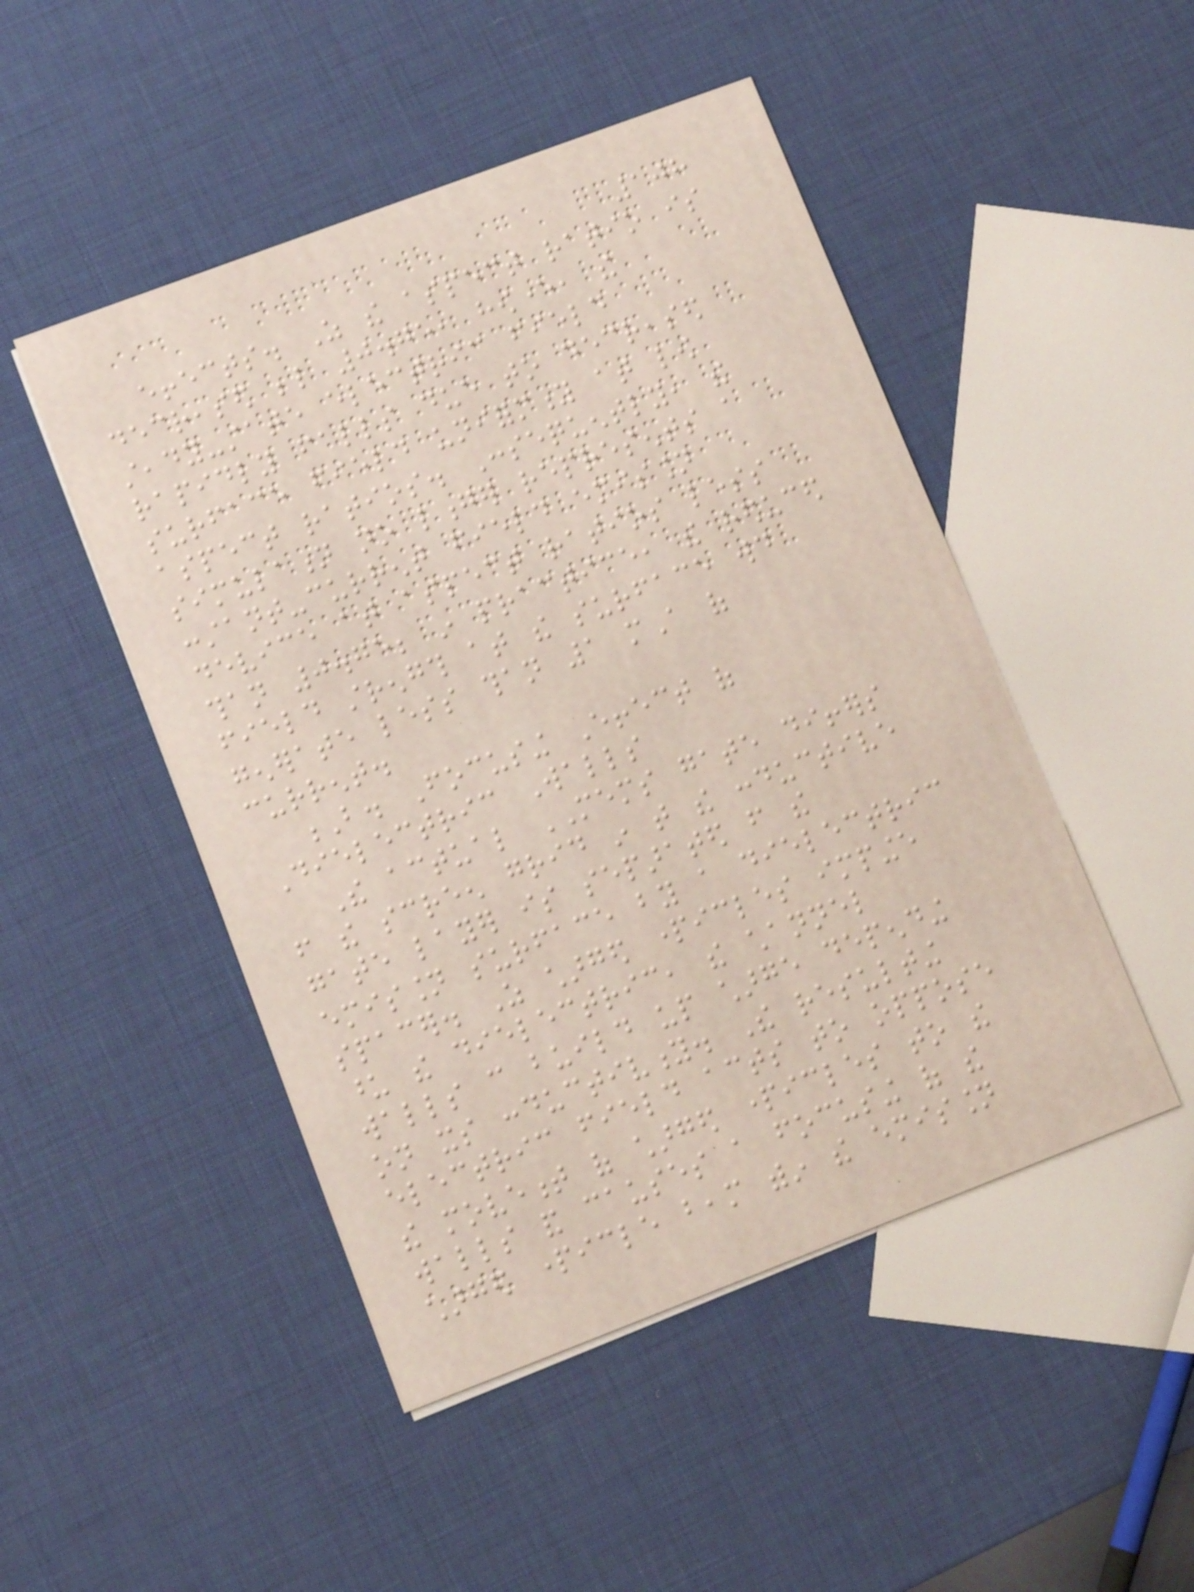108
effects. As the aspect ratio is
decreased below 0.75, however, the
steady-state electric field
rapidly falls due to decreased
surface field uniformity at low
aspect ratios. Consequently, the
simulation no longer represents a
constant-current field emission
device at aspect ratios less
than 0.75; in practice, the reduced
field strength at the surface would
generate less than 1 mA of
current.
B. Focusing Effect of
Dielectric Walls
The actual MEMS gate differs
from the screen grid in that the conductive
gate layer is separated from the
emission surface by a dielectric
spacer. As charged particles impinge
upon the dielectric, the channel
walls can build up charge depending
on its conductivity. The resulting
electric field acts to oppose
the movement of charged particles to the
walls and causes a focusing of the
charged particle beam within the emission
